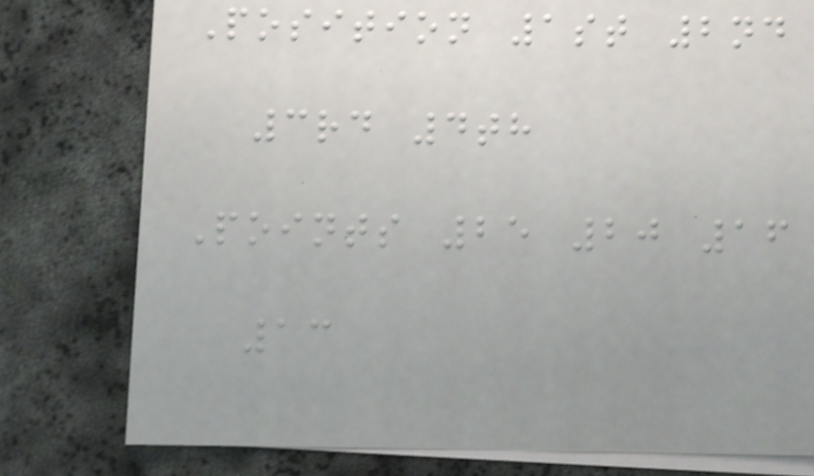Position 1st 2nd
3rd 4th
Points 25 20 16
13
